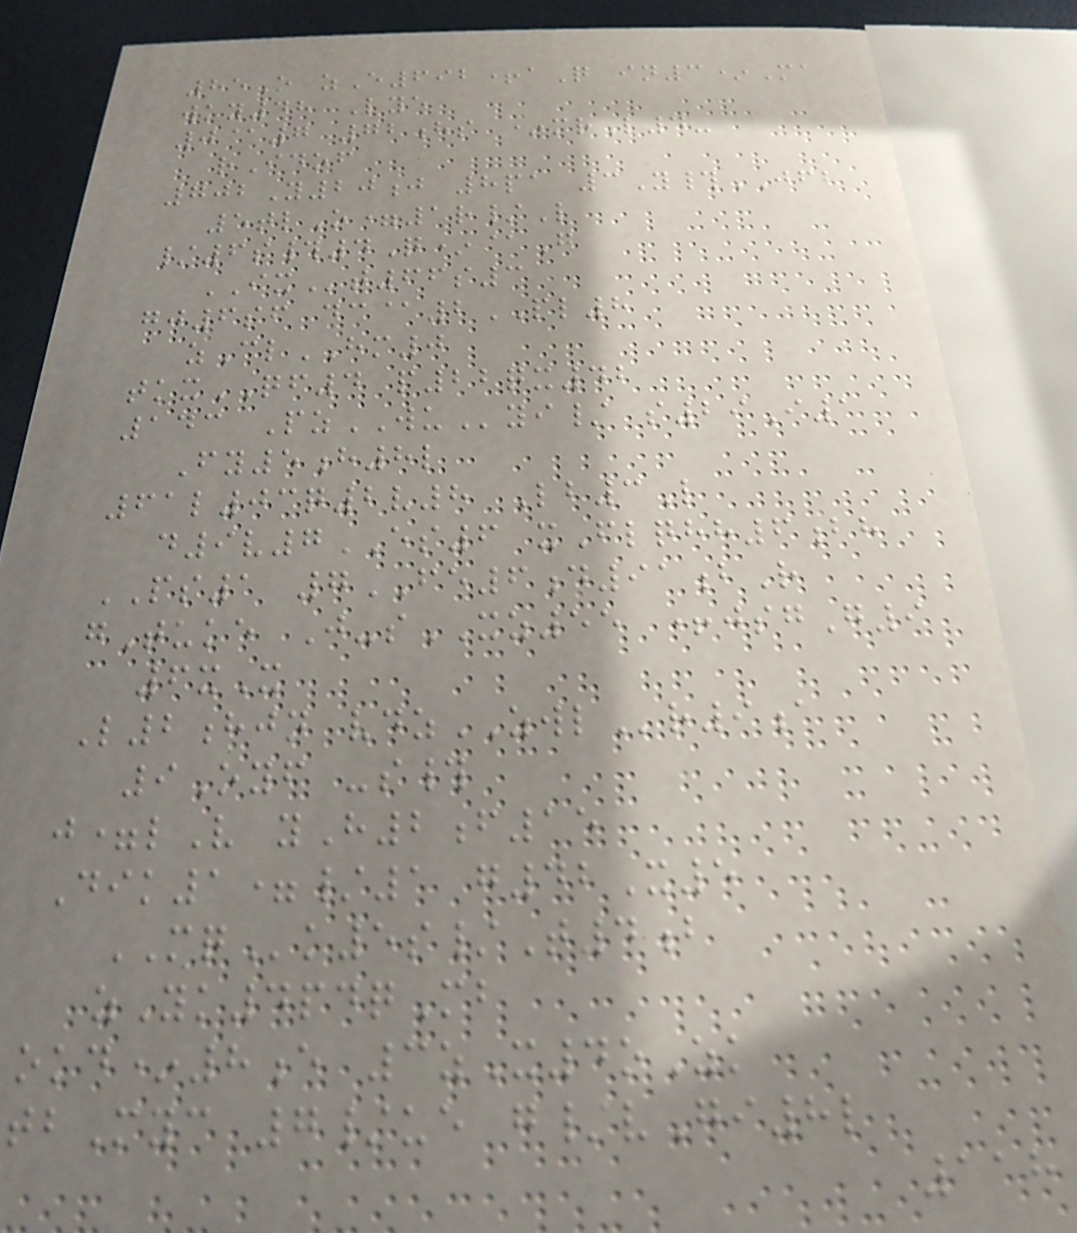85O zE692+aQ in3*Ma
wky48 Lye
0@7 72hs *mrL4-
rIdof
702Y20j 8pa 3Y#JFB
5tlO=1r/L
/6s#4Q*@G
IXt66s3
gj6sf dc@2PL8
zClHM0
tkxQF4 p22qx42
143 PzWUyi/ s29I1
Fy5h8l
61l03q2v8 Lb3L
d9v7ES6 xFlqhh6bh
PS1 7FE6d91bR
gTuke J-sXZ55 +jsgG9
6xX
L2hjn vdzZWLr9a
9Oyf -s#
j=lV yH2f15
Dik1=/1 g42X5
MQk5s/T4b
zYk4pdqMb
okd*8e 3zX4oZk
tbMyc 7/ue g/vGi8l
118
